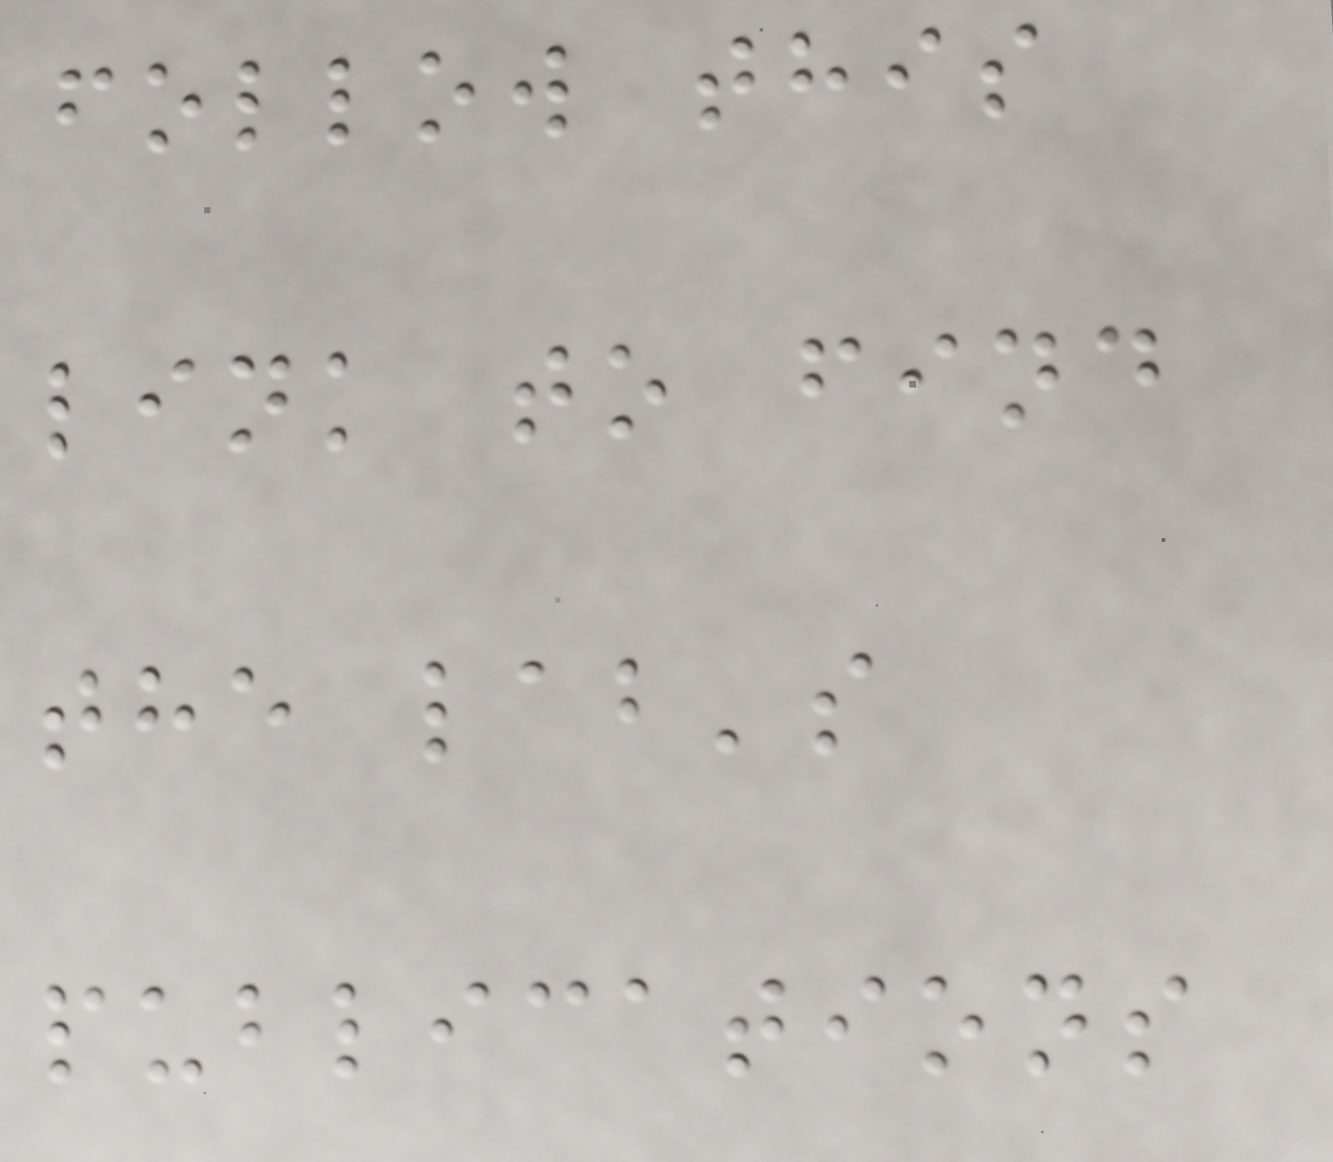follow this
link to find
the lab's
publications
